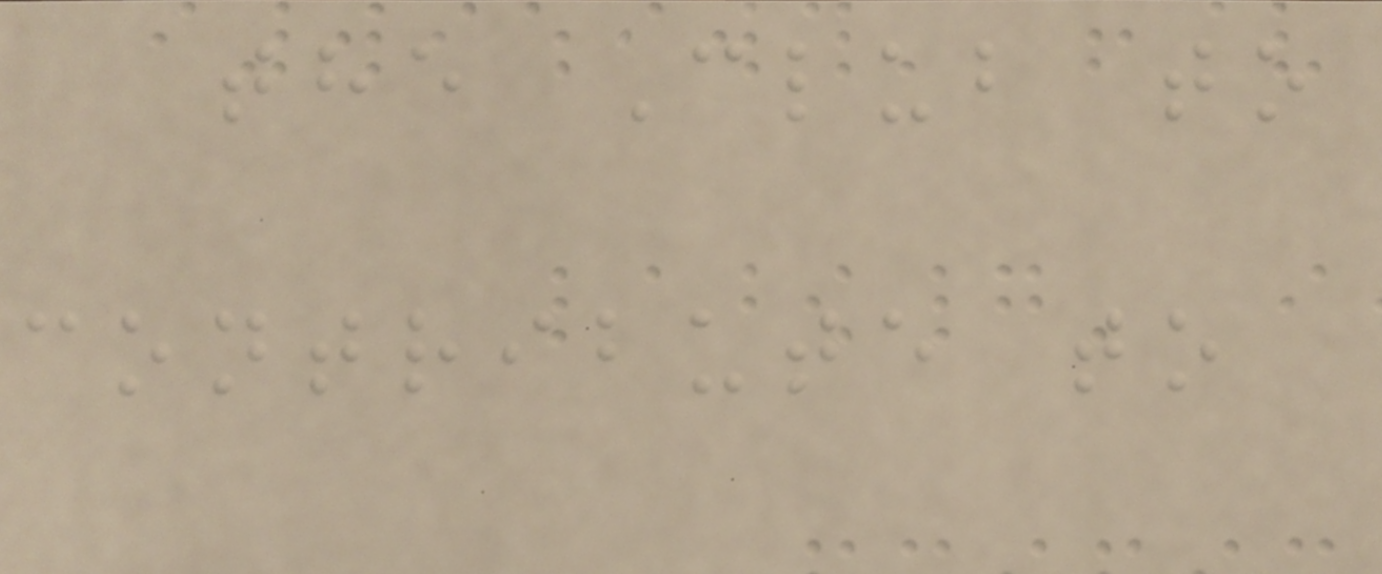the Club to
contribute to
